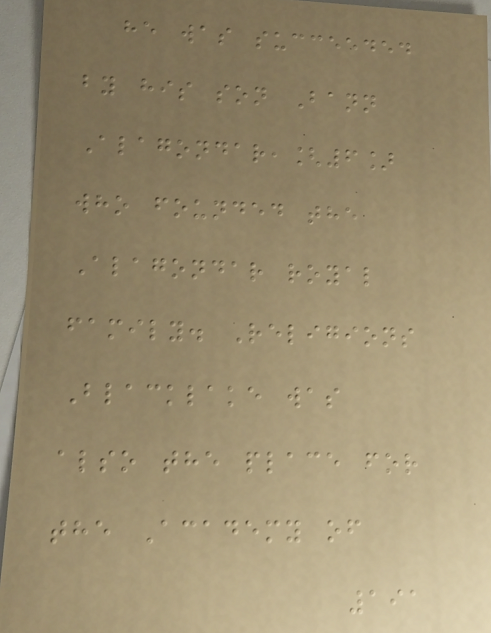he was succeeded
by his son Bann
Alagondar,[6]
who founded the
Alagondar royal
family. Religions
Blacklake was
also the place for
the Academy of
191
